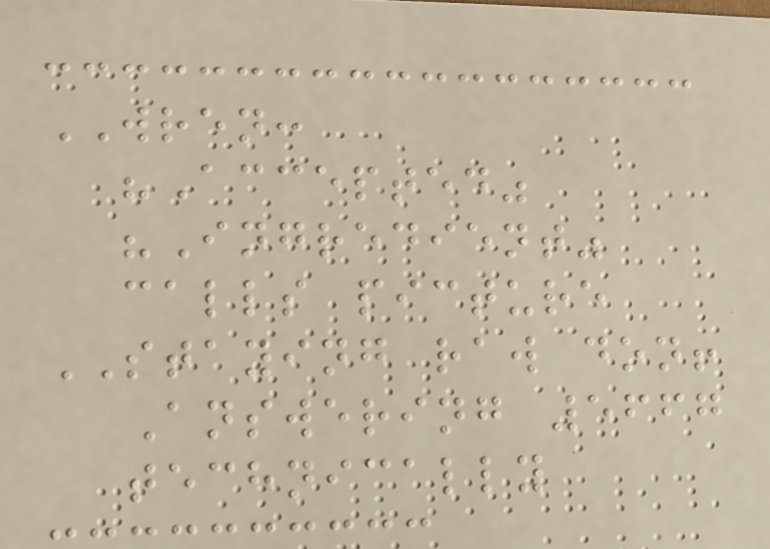WREN:
"Accepted"
"Ingredient"
calls picture
STAYING raw don!
Answering 5667
technically
